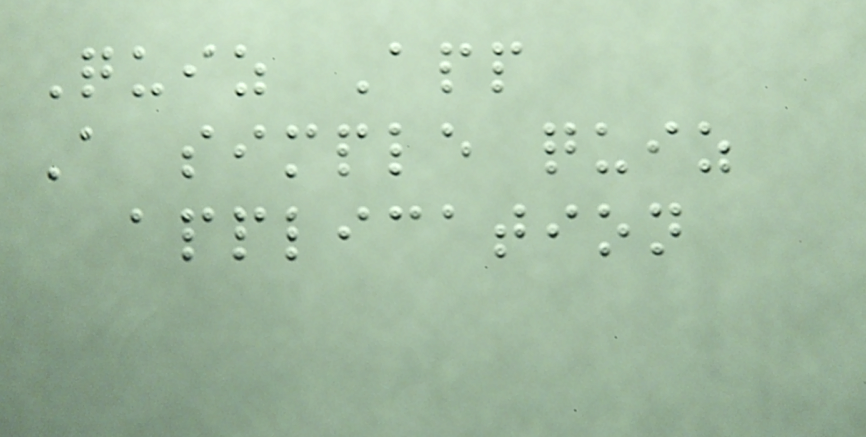Quiz App
A simple quiz
application
